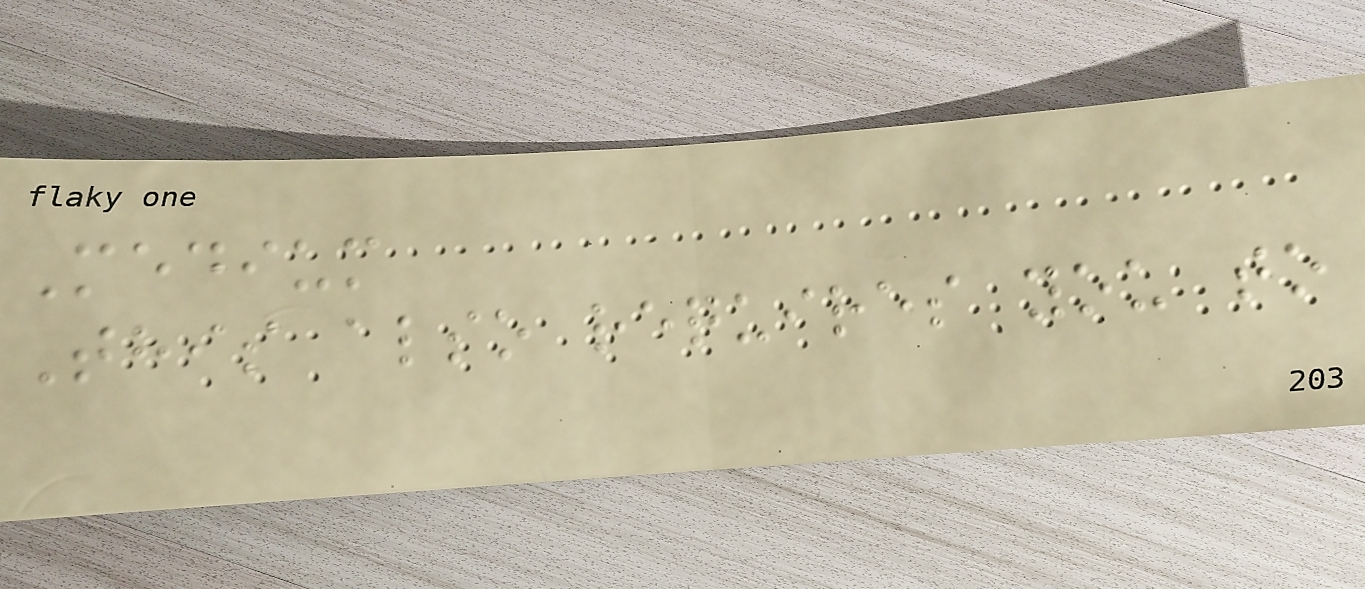Medium
This also requires you to
